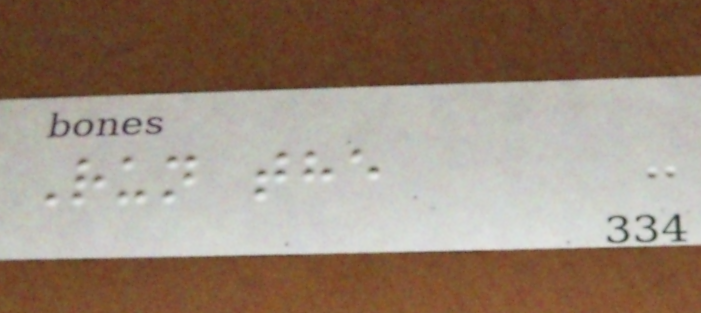Run the
